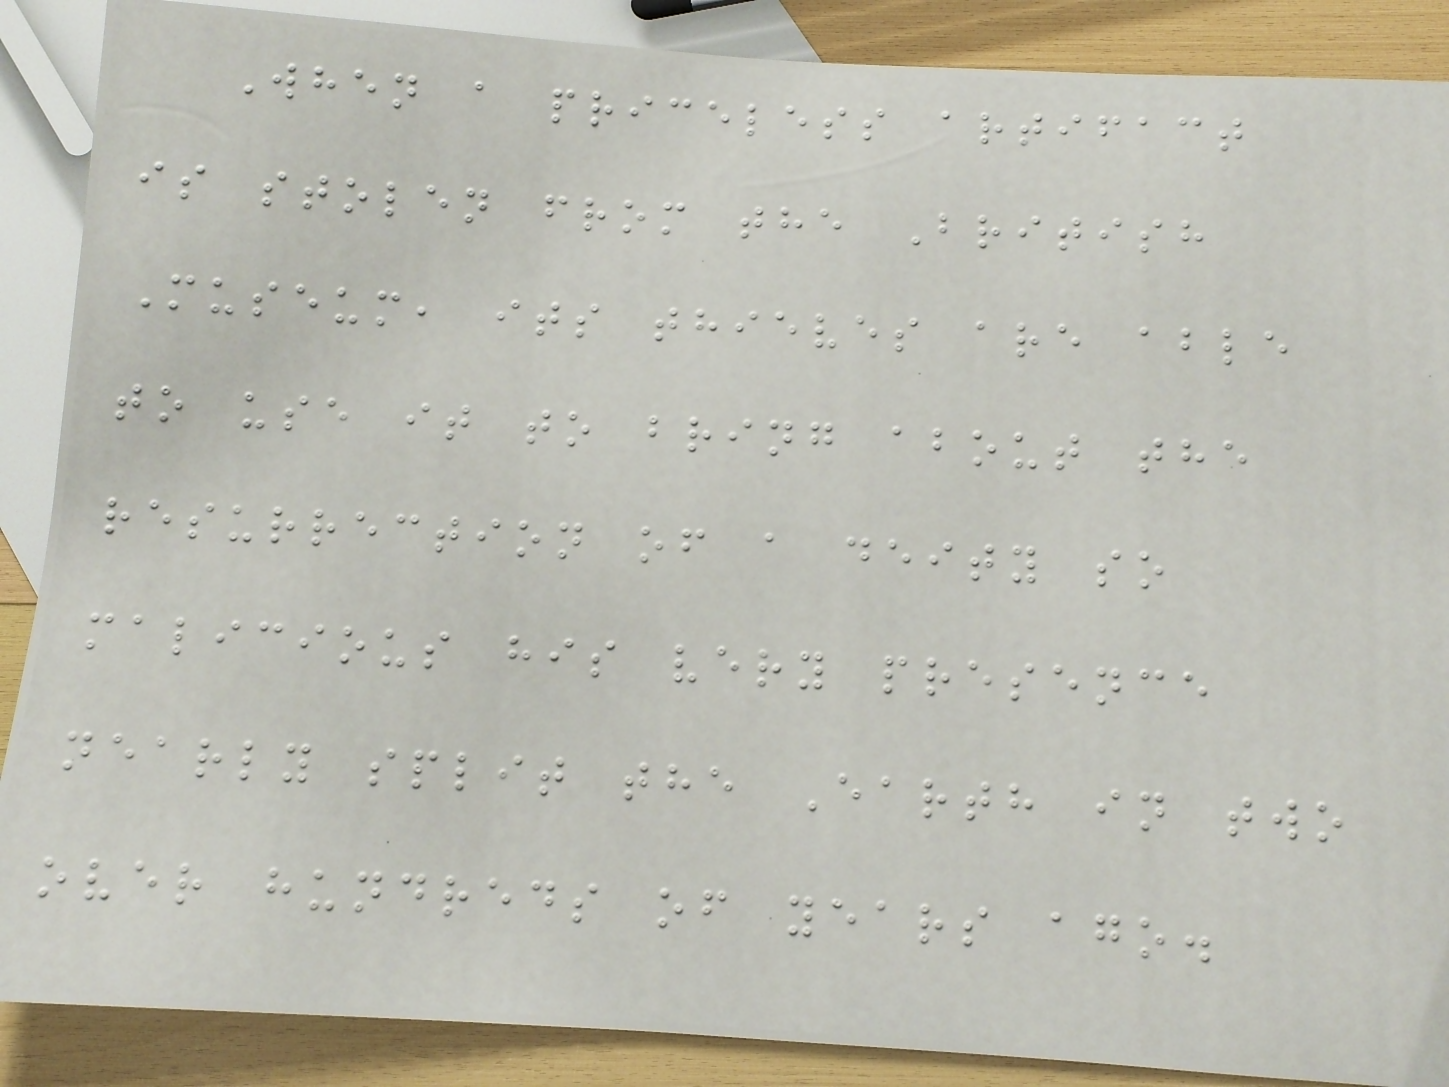When a priceless artifact
is stolen from the British
Museum, its thieves are able
to use it to bring about the
resurrection of a deity so
malicious his very presence
nearly split the Earth in two
over hundreds of years ago.
